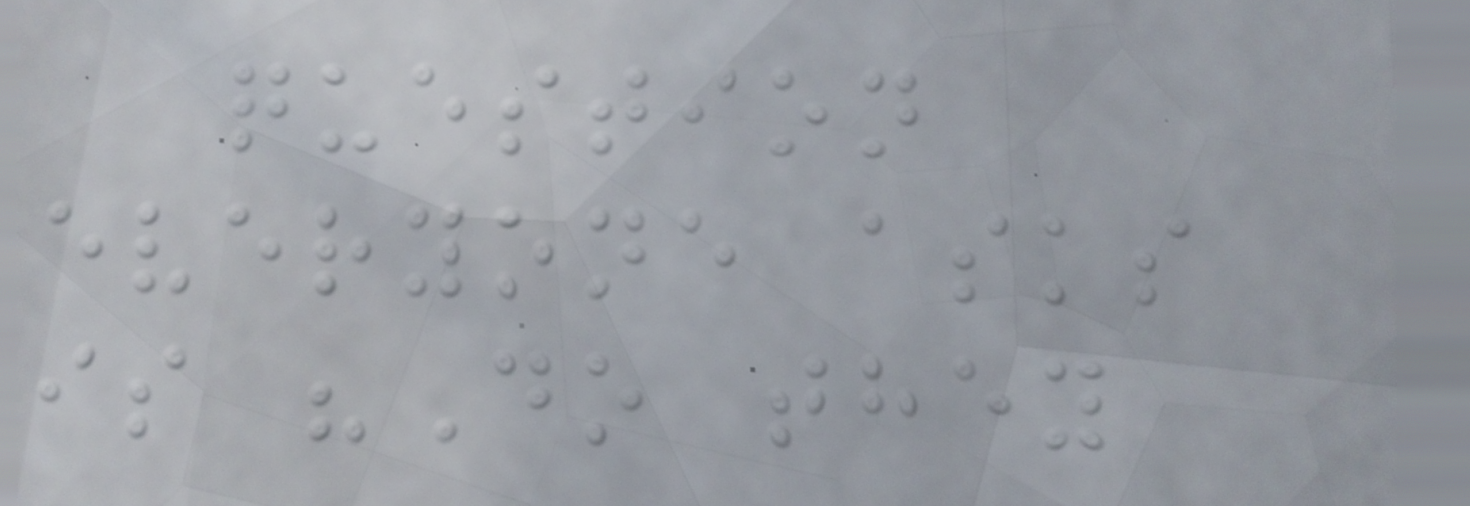question
everyone asks
is "Do they
